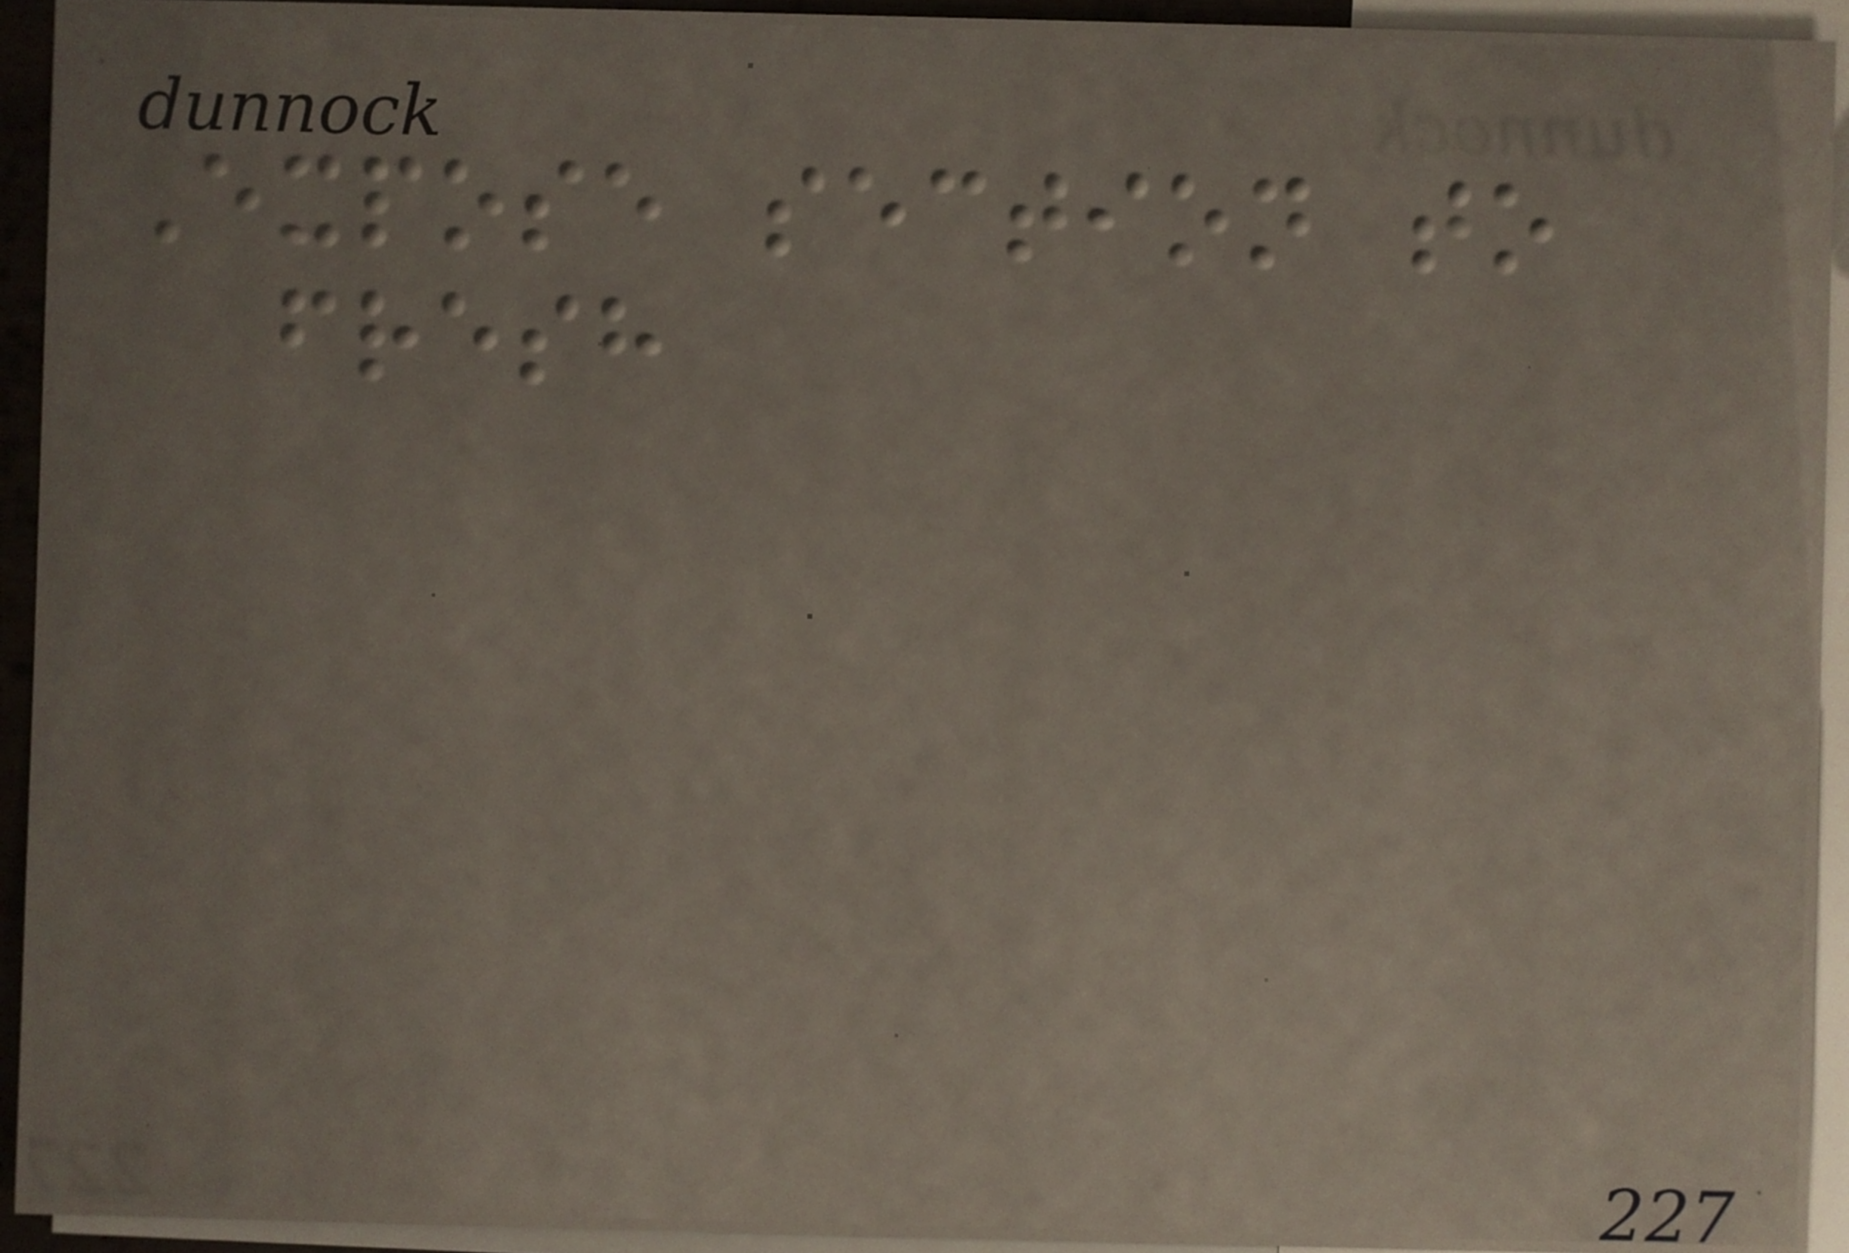Expose section to
fresh
